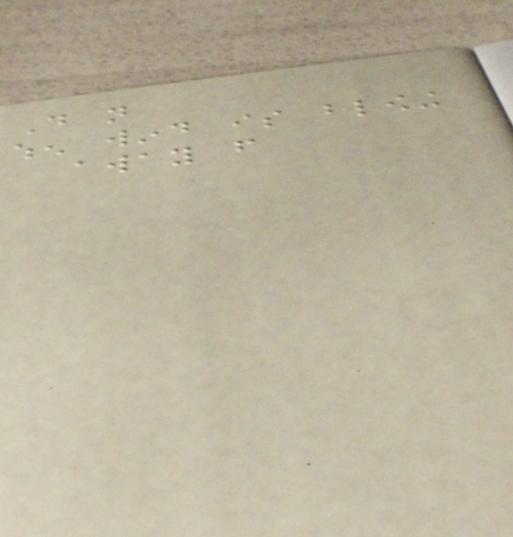Do not
when wind is blowing
away from
